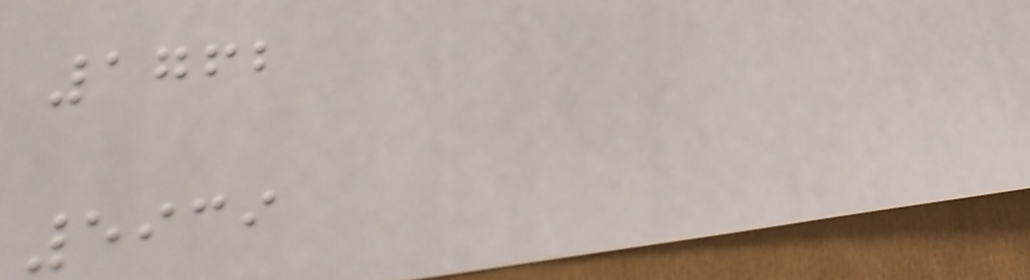1762
5939
